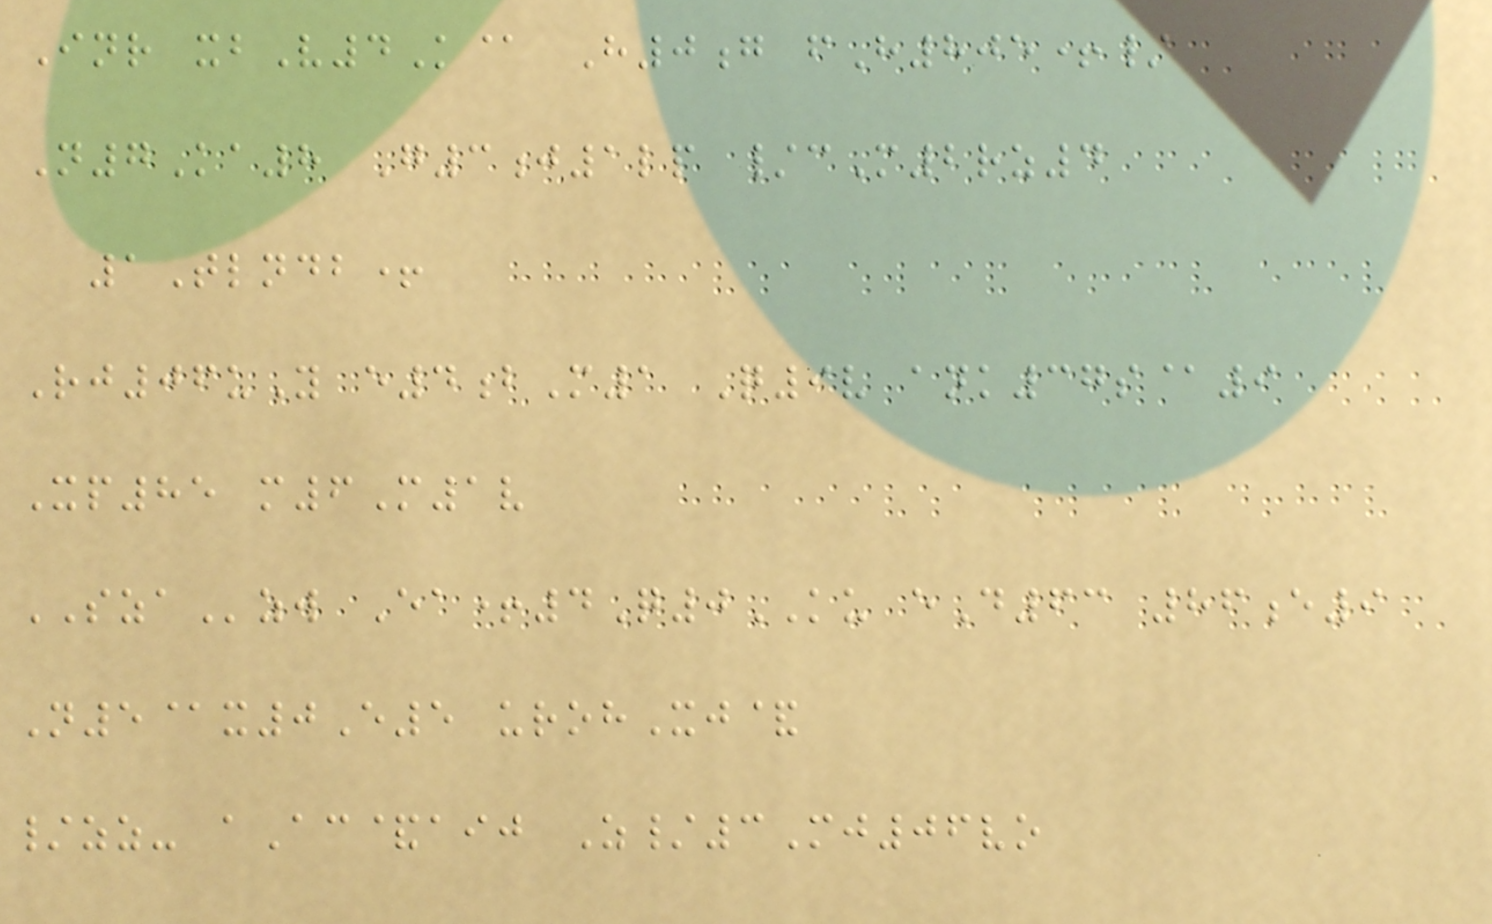Inr xbV4K@ H0g fH805+/
N7Ka8 G3j1lp /cM2rz4
1Tlndb+
Rj06uY e4bM1 Q9v ank37s@9
Xp85 m6M1v
SZAzw Ea+4Q0KU eD63 86e9
N5@x0E5 urohXj&
/zz- aAc&aij Z/3Mj06vo
